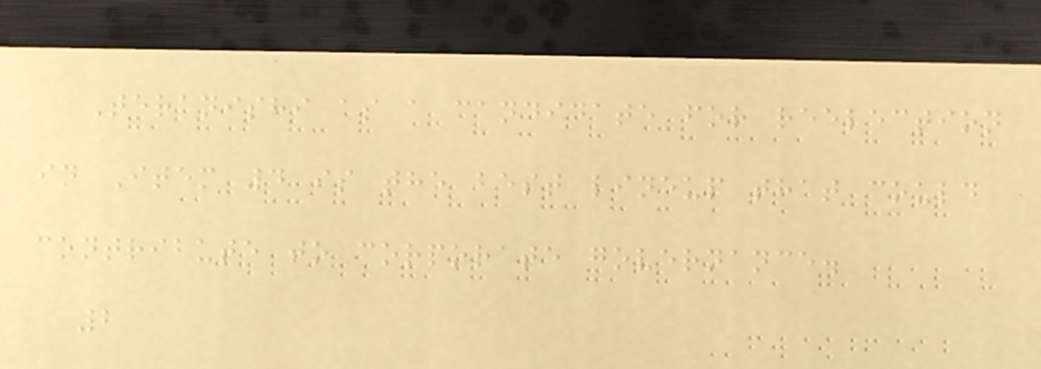Teranishi as a candidate for reelection
in Item 4 is the best lineup that could
contribute to corporate governance.
2
